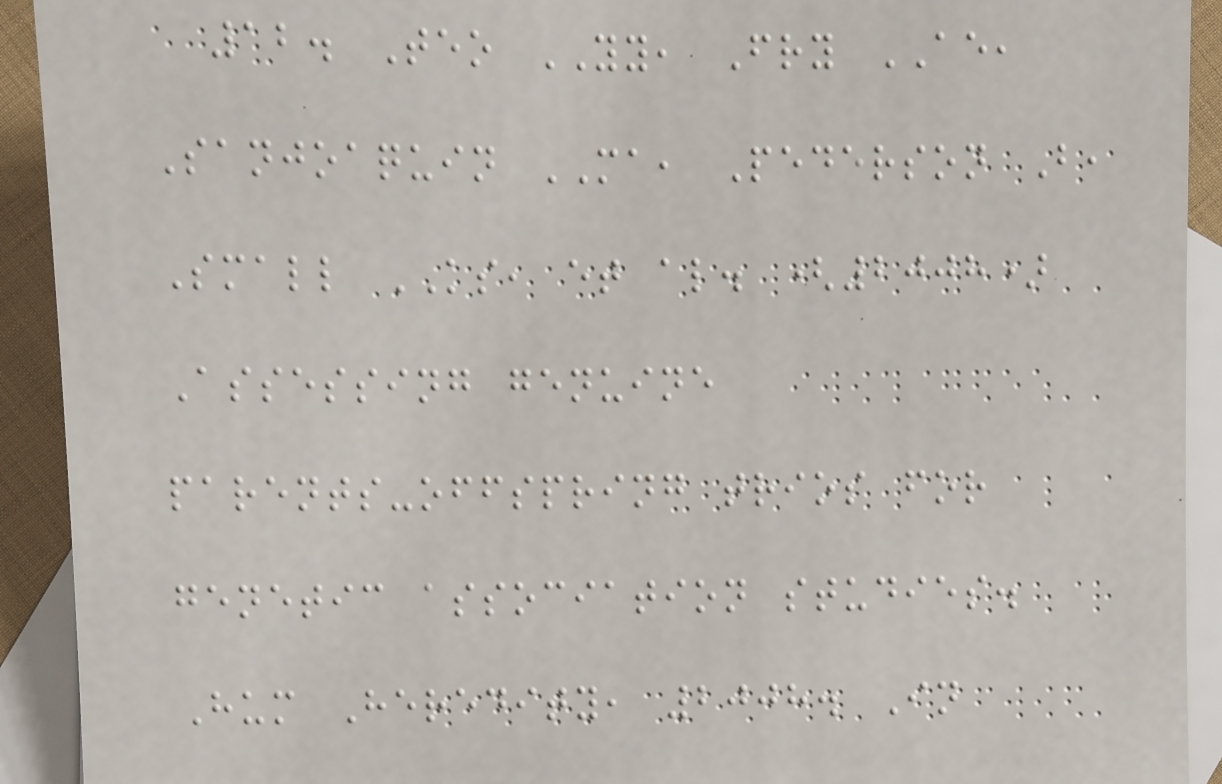12. Teo YY, Fry AE,
Sanjoaquin MA, Pederson B,
Small KS, et al. (2008)
Assessing genuine
parents-offspring trios for
genetic association studies.
Hum Heredity, 2008. In
